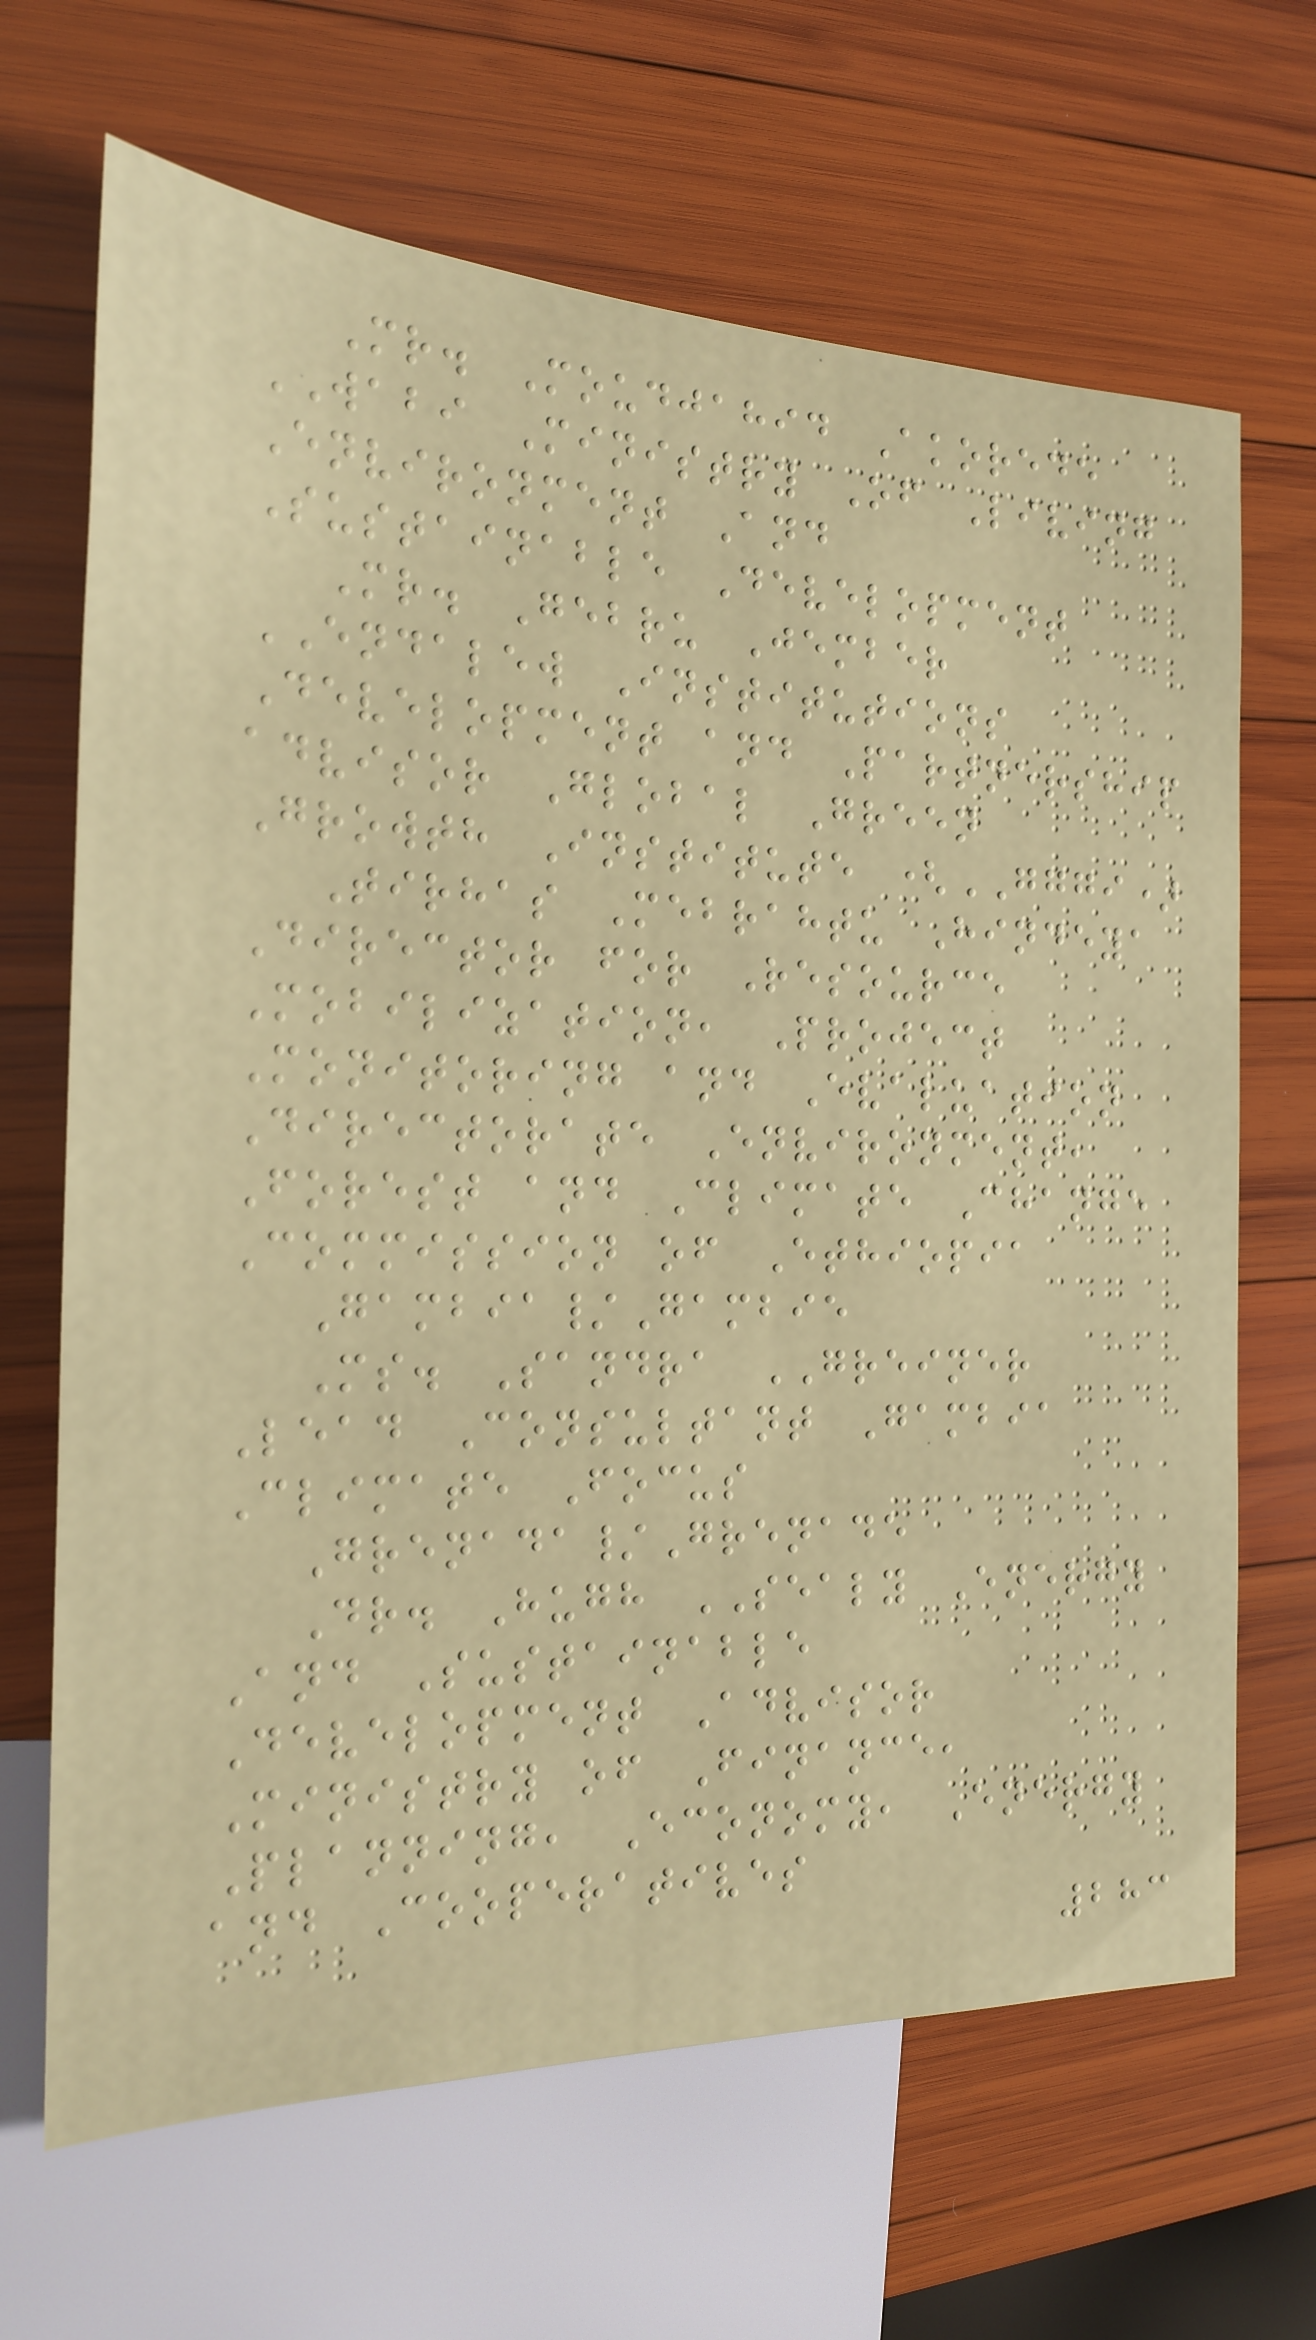Mr. Moudjahid Akorede
WABI Ministry Of Living
Environment And
Sustainable Development
Mr. Gebru Jember
ENDALEW Institutions
Development and Partnership
advisor Global Green
Growth Institute (GGGI)
Tirhas Mebrahtu Hindeya
Director for Resource
Mobilization, Project
Monitoring and Evaluation
Directorate Environment,
Forest and Climate Change
Commission of Ethiopia
Gambia/Gambie
Ms. Sandra GREINER
Lead Consultant Gambia
Climate Focus
Grenada/Grenade
Dr. Hugh SEALY Energy
And Sustainable
Development Advisor
Ministry of Finance,
Planning, Economy, Energy
and Cooperatives
283
